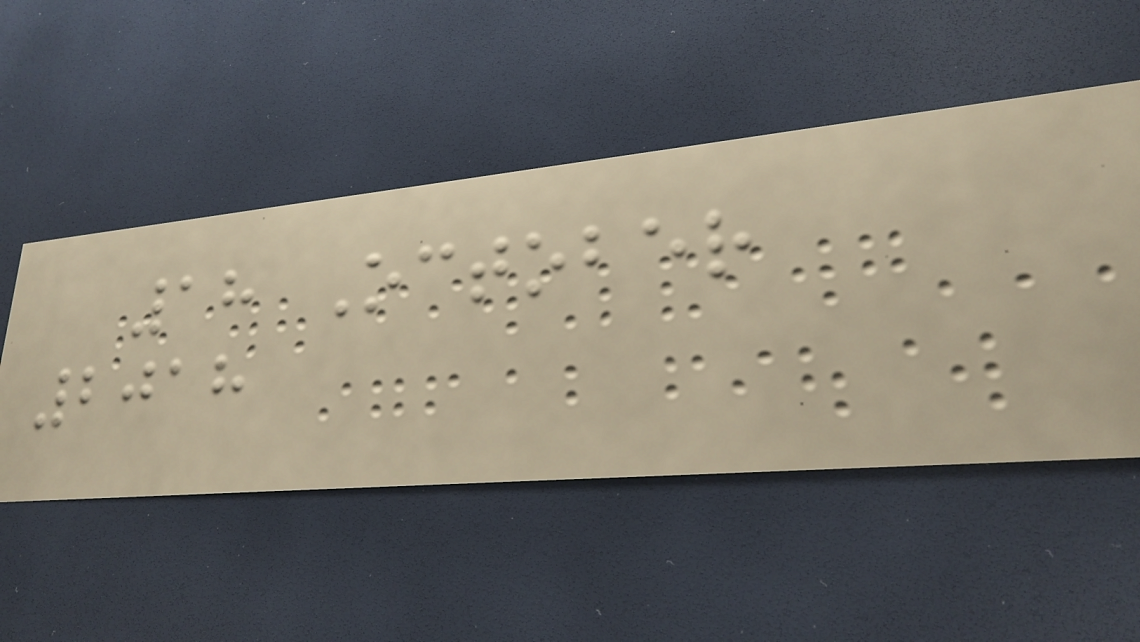18 October
2018
